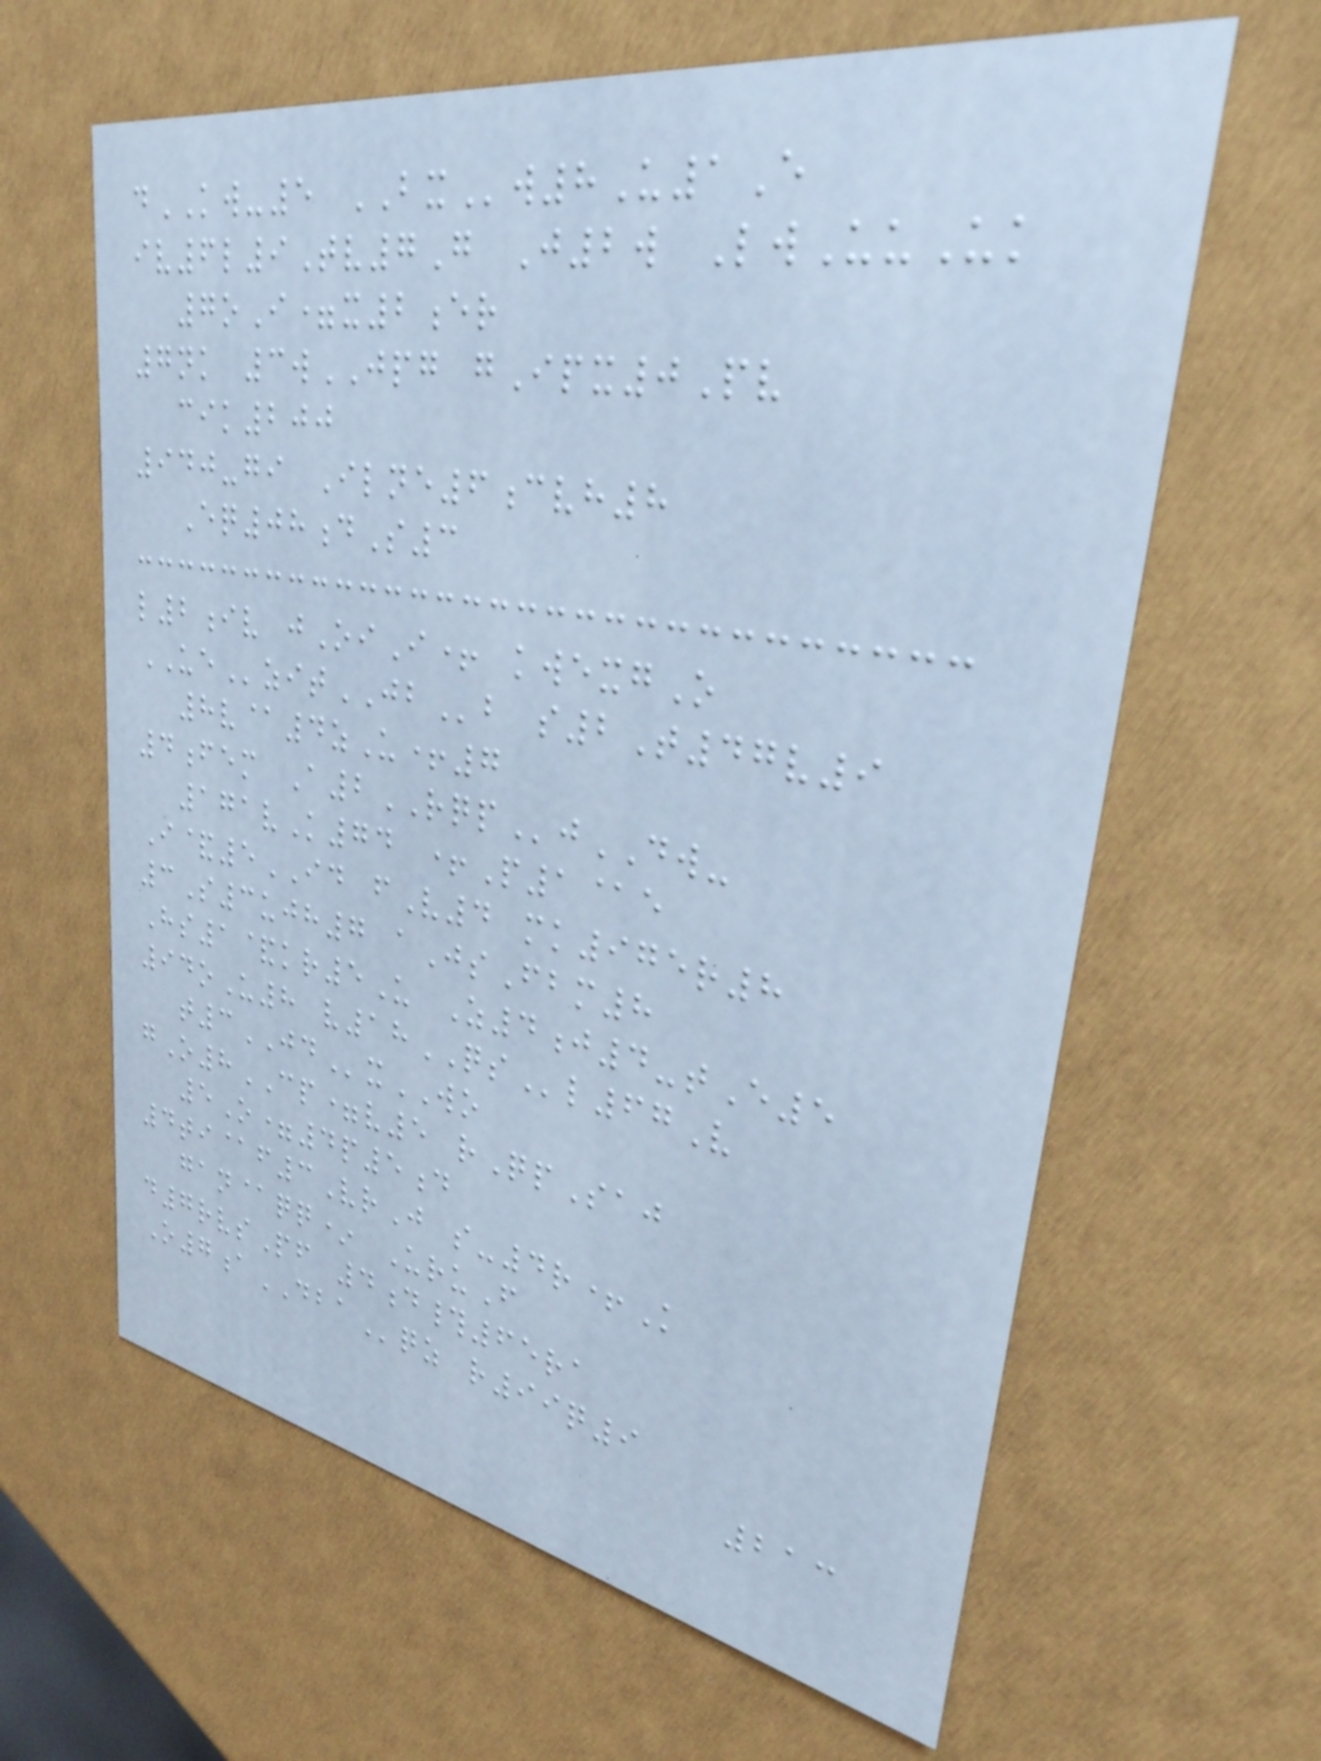dKW-5 BXw8U1E
iv6l9Tv7G J2w LwUuUk
7oI=x2er
7nk 3wJPG gIpx0Pv
cik200
940-gi Ilne6cvh8
Eq08dS3
l2iv jOiI+ kwexgO
UEzitJBb s2T47v9
8v@4zU+7
4fem A2RQPjDW-
171vK74 +P1@e
I&5ID fV4 mk975r8
3S3ujh7 aJsFbm8
Hs1&kr5U Z4j4-tE5
94oU8 v18QSl67V
t3JDxWO
gO8CP=v5 rQpSaj
5O=4p5d
4ti@f3VrJ s-4r+K
gan@qq* UruF
d7rvsPf 4d#65ra
O7aDBAqz r99q9
213
